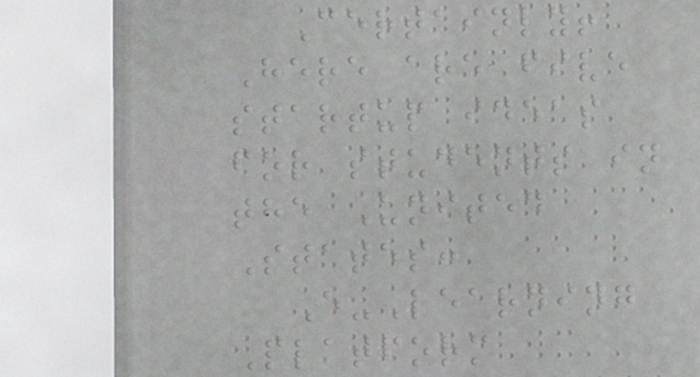Certainly!
Here are five
startup ideas
for students in
the United
States:
E-Learning
Platform
